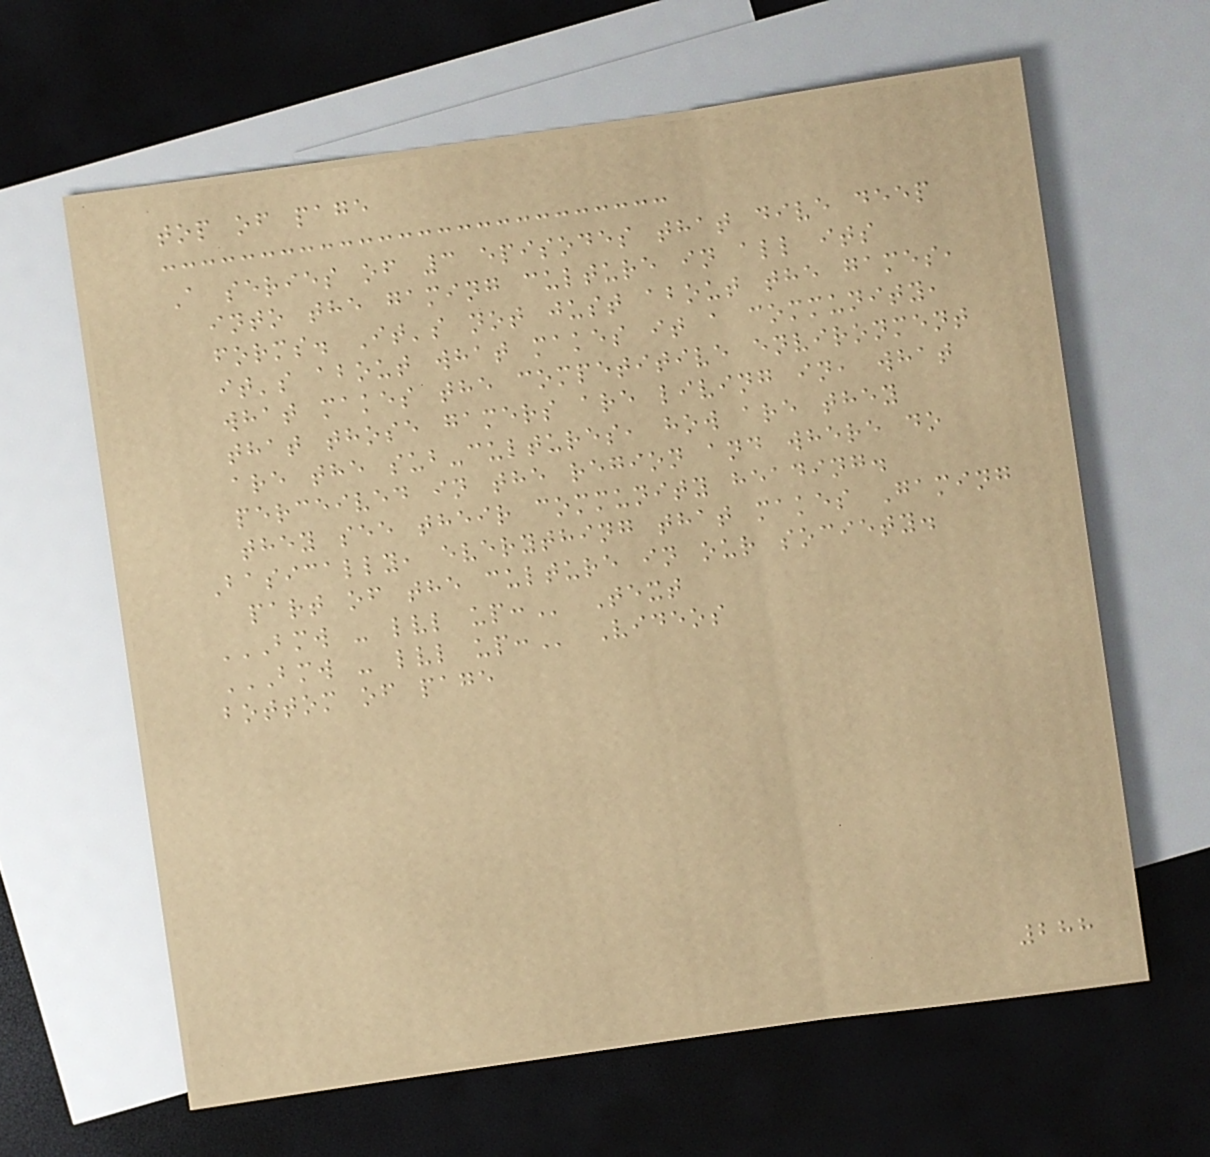top of page
A series of 3 episodes that dive deep
into the gaming culture in all its
forms. It's not just about the games,
it's about what makes it a community,
what makes the competitive environment
that those gamers are living in, what
are the sub-cultures, how are they
perceived in the region and where do
they see their community heading.
Basically, everything that makes Gaming
part of the culture in our society.
BMW - LVL UP: Text
BMW - LVL UP: Videos
bottom of page
288
